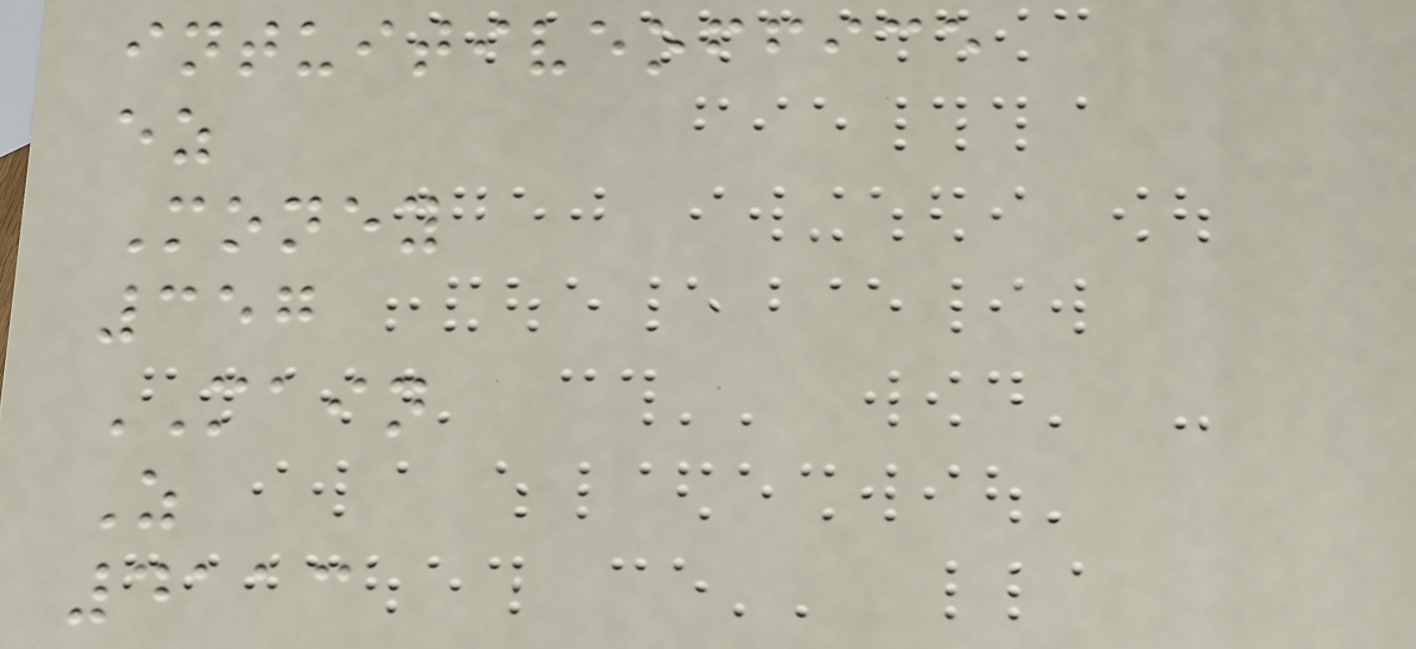intuitiveoffice
ez
Money
357
MAIN
Z
4113
